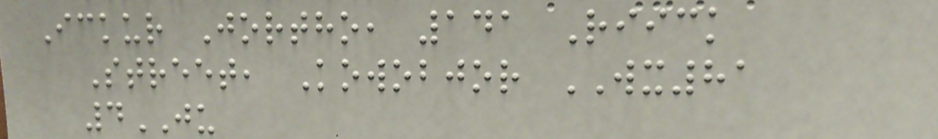Ickur Jortho, 141 Riick
Street, Kowobjor WX81
4JU
